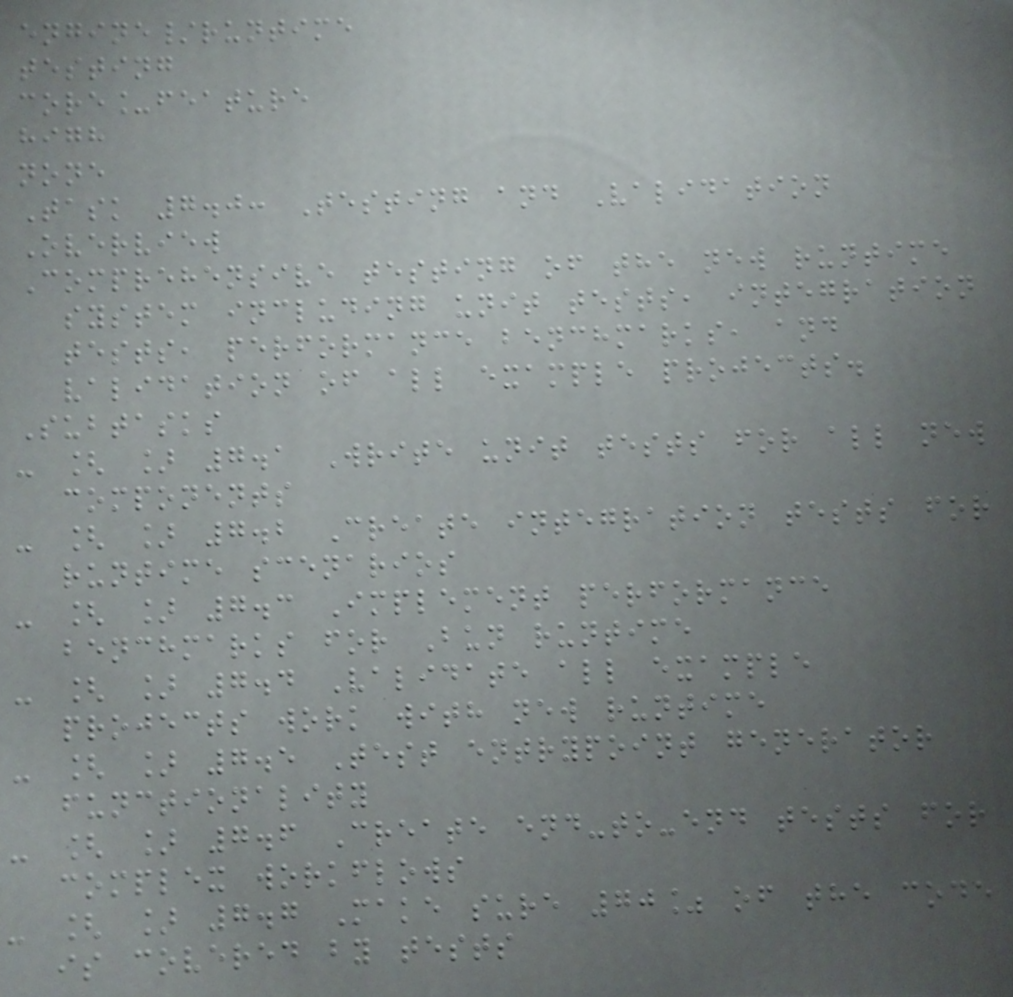engine/runtime
testing
core_feature
high
none
Task 7.0: Testing and Validation
Overview
Comprehensive testing of the new runtime
system including unit tests, integration
tests, performance benchmarks, and
validation of all example projects.
Subtasks
- [ ] 7.1 Write unit tests for all new
components
- [ ] 7.2 Create integration tests for
runtime scenarios
- [ ] 7.3 Implement performance
benchmarks for Bun runtime
- [ ] 7.4 Validate all example
projects work with new runtime
- [ ] 7.5 Test entrypoint generator
functionality
- [ ] 7.6 Create end-to-end tests for
complex workflows
- [ ] 7.7 Make sure 70% of the code
is covered by tests
